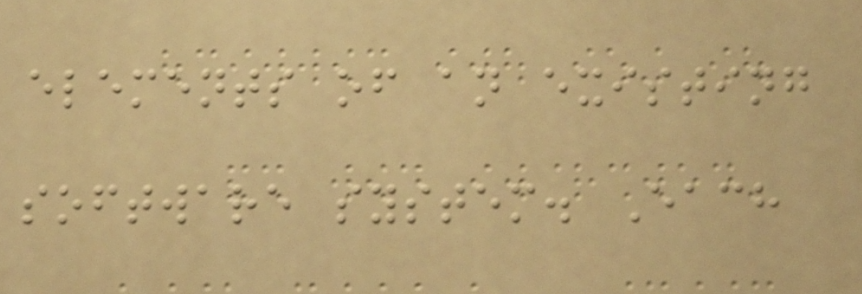elements of an existing
software system. Each
